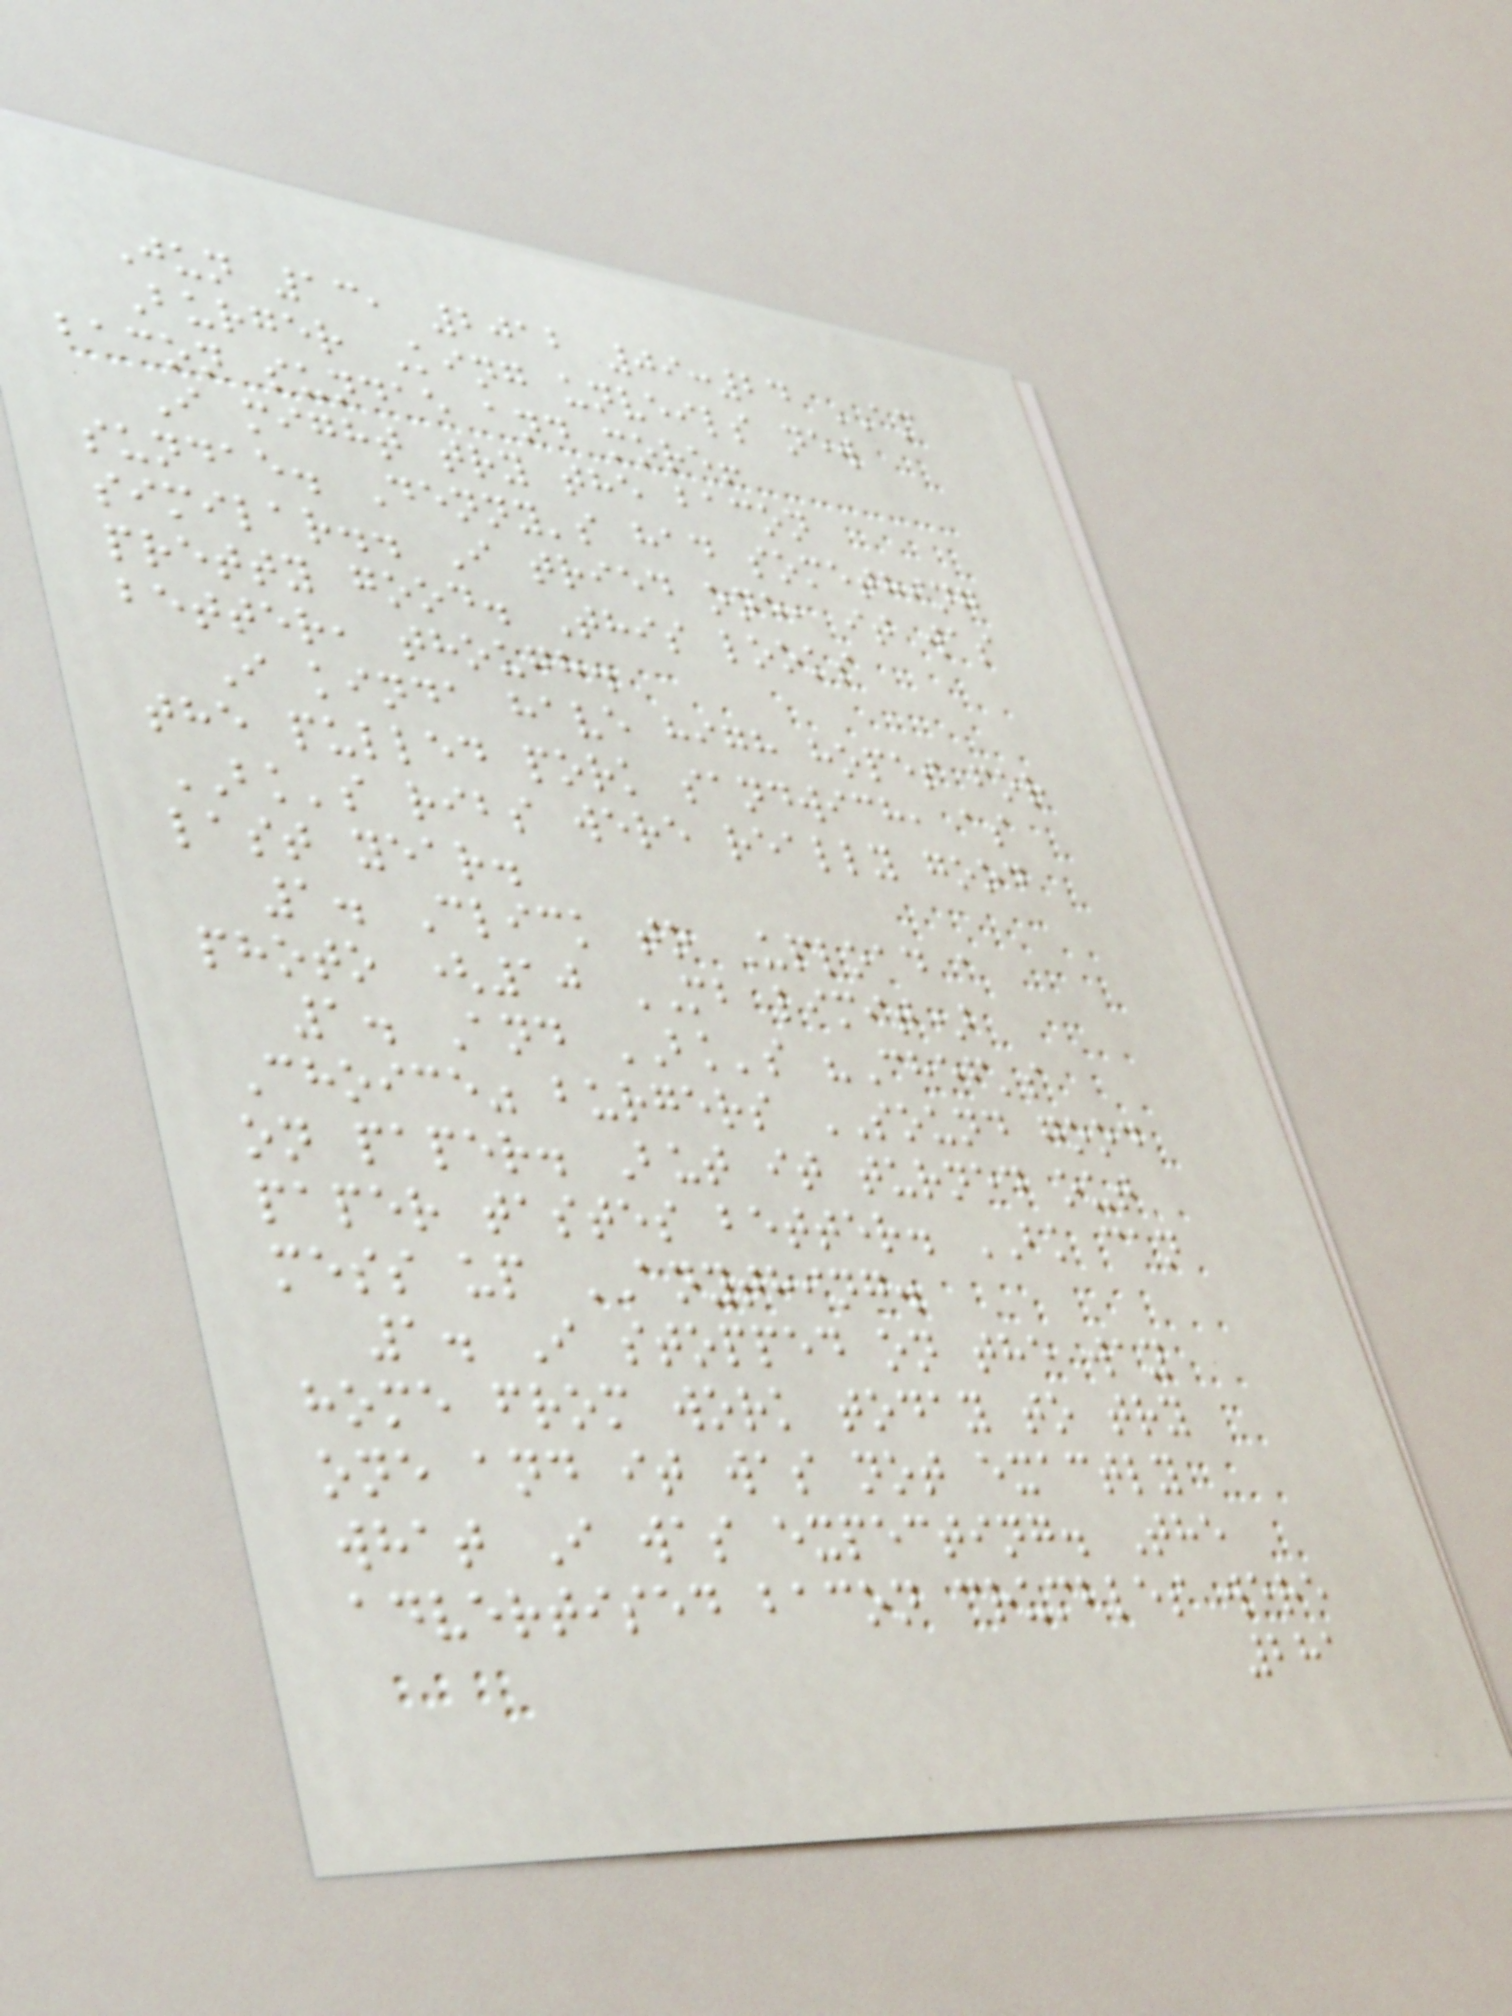Jun 13, 2012 09:24 AM
Burger King unveils new
bacon sundae and more!
I might try the bacon
sundae. Denny's had something
similar.. I tried one, it was
pretty good. This looks
better, though.
I kinda have high hopes for
the pulled pork sandwich, as
BK's ribs were really good
last year.
1. Click to Upload a
photo (10 MB limit)
1. And BK's "Chef's
Choice" burgers SOUND good
on paper. But it turned out
paper tastes better. BK can
mess up ANYTHING.
1. I stopped on the way
home from work today to try
one and it was not exactly
what I was expecting. The
advertised bacon crumbles were
281
